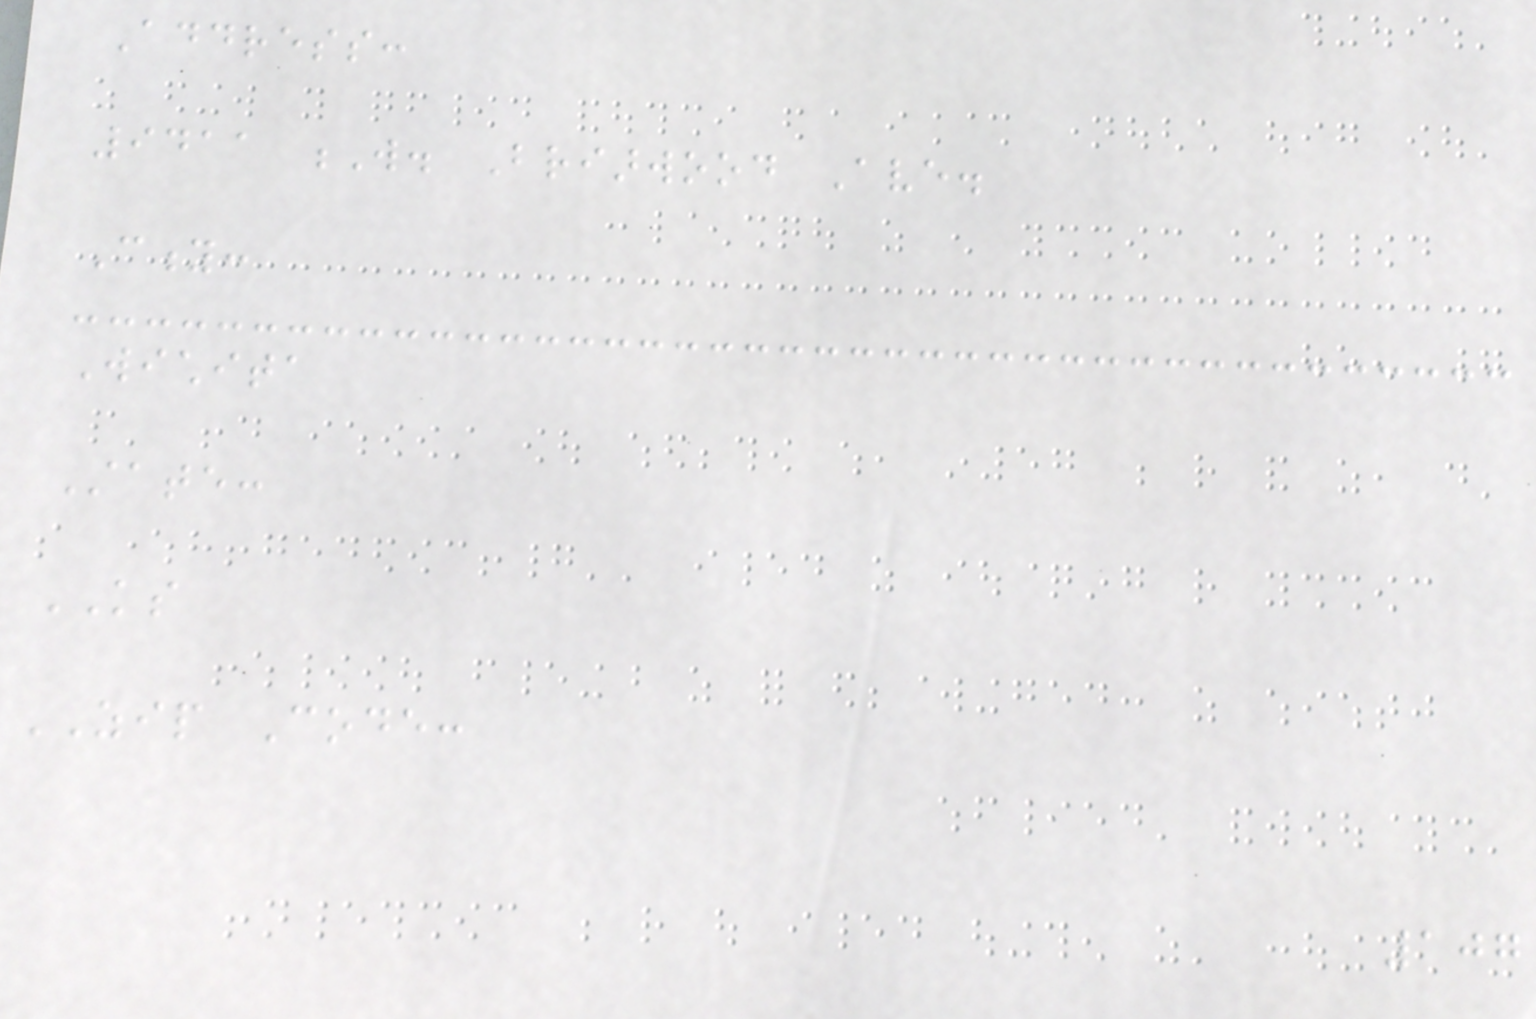Address:
9411 W. Briarwood Ave.
City:
Wichita
State:
KS
ZIP Code:
107
